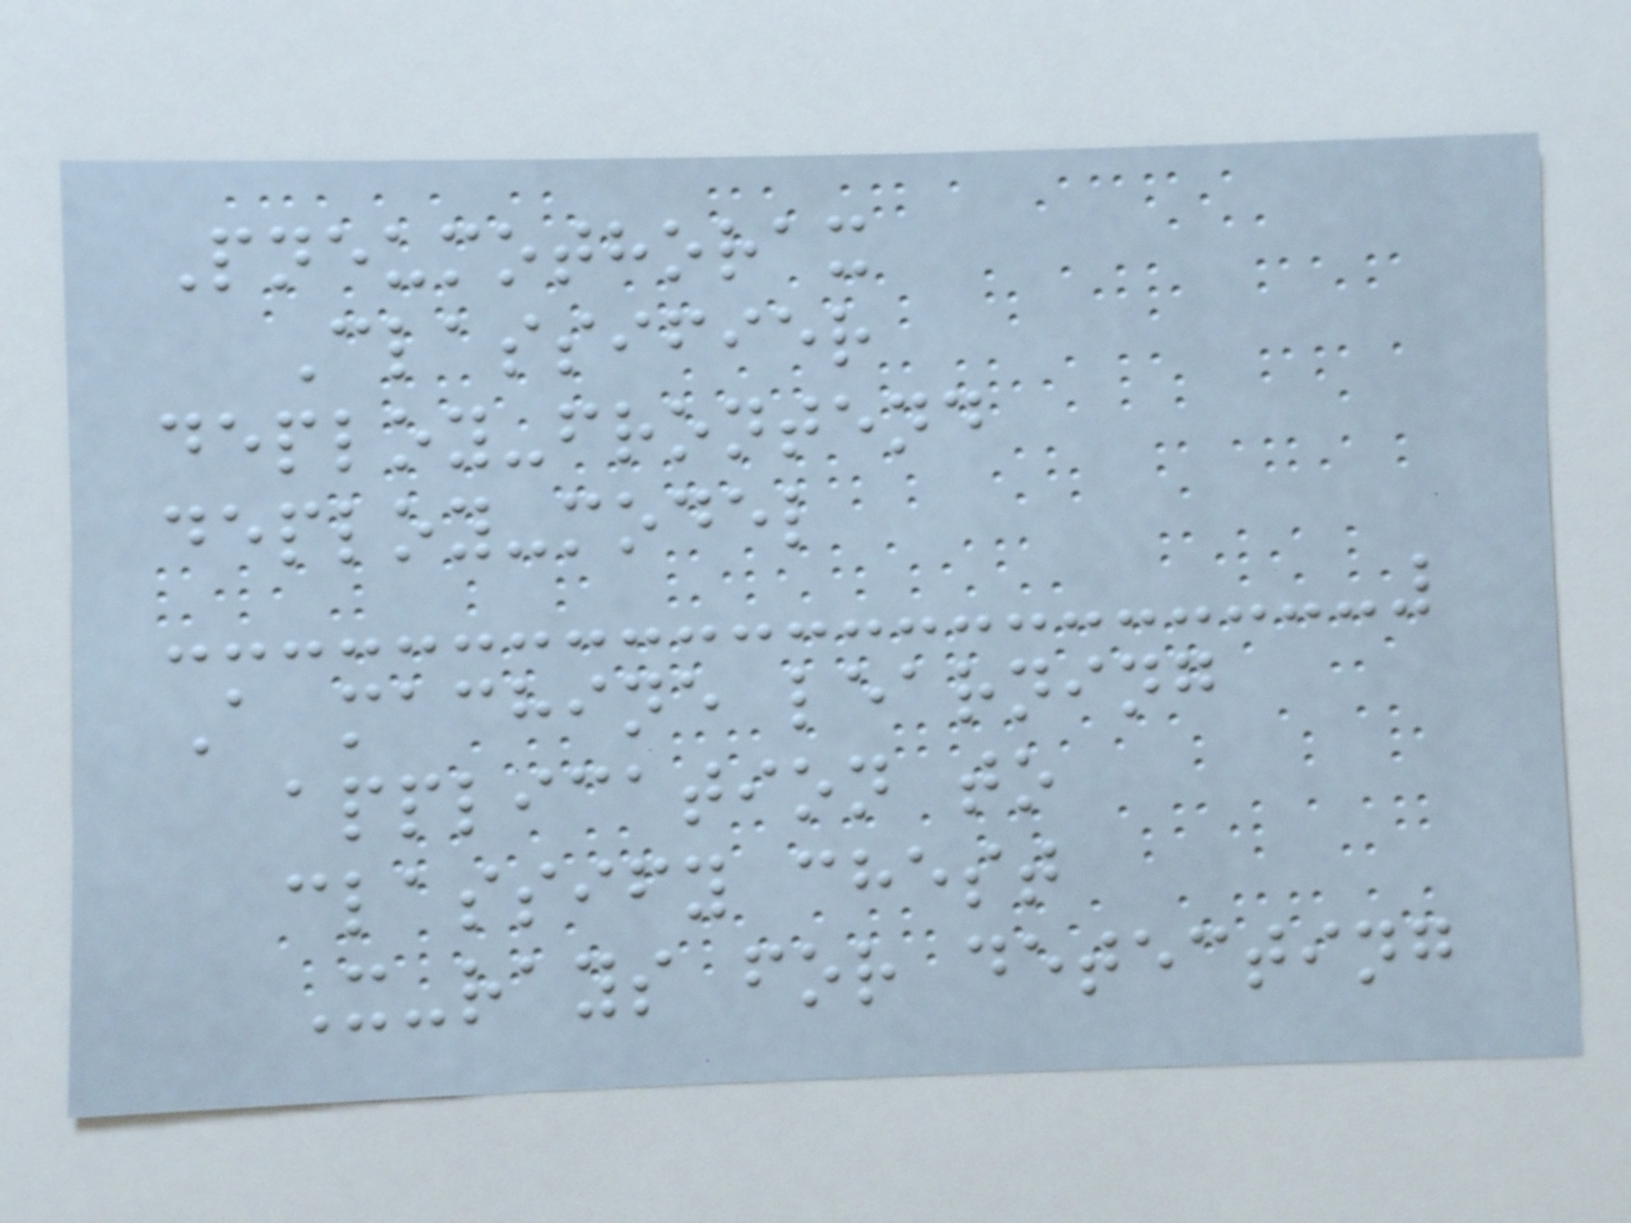Pneumothorax
Classifier
deploy-frontend
deploy-model
A machine learning
application to
classify chest
X-rays for detecting
